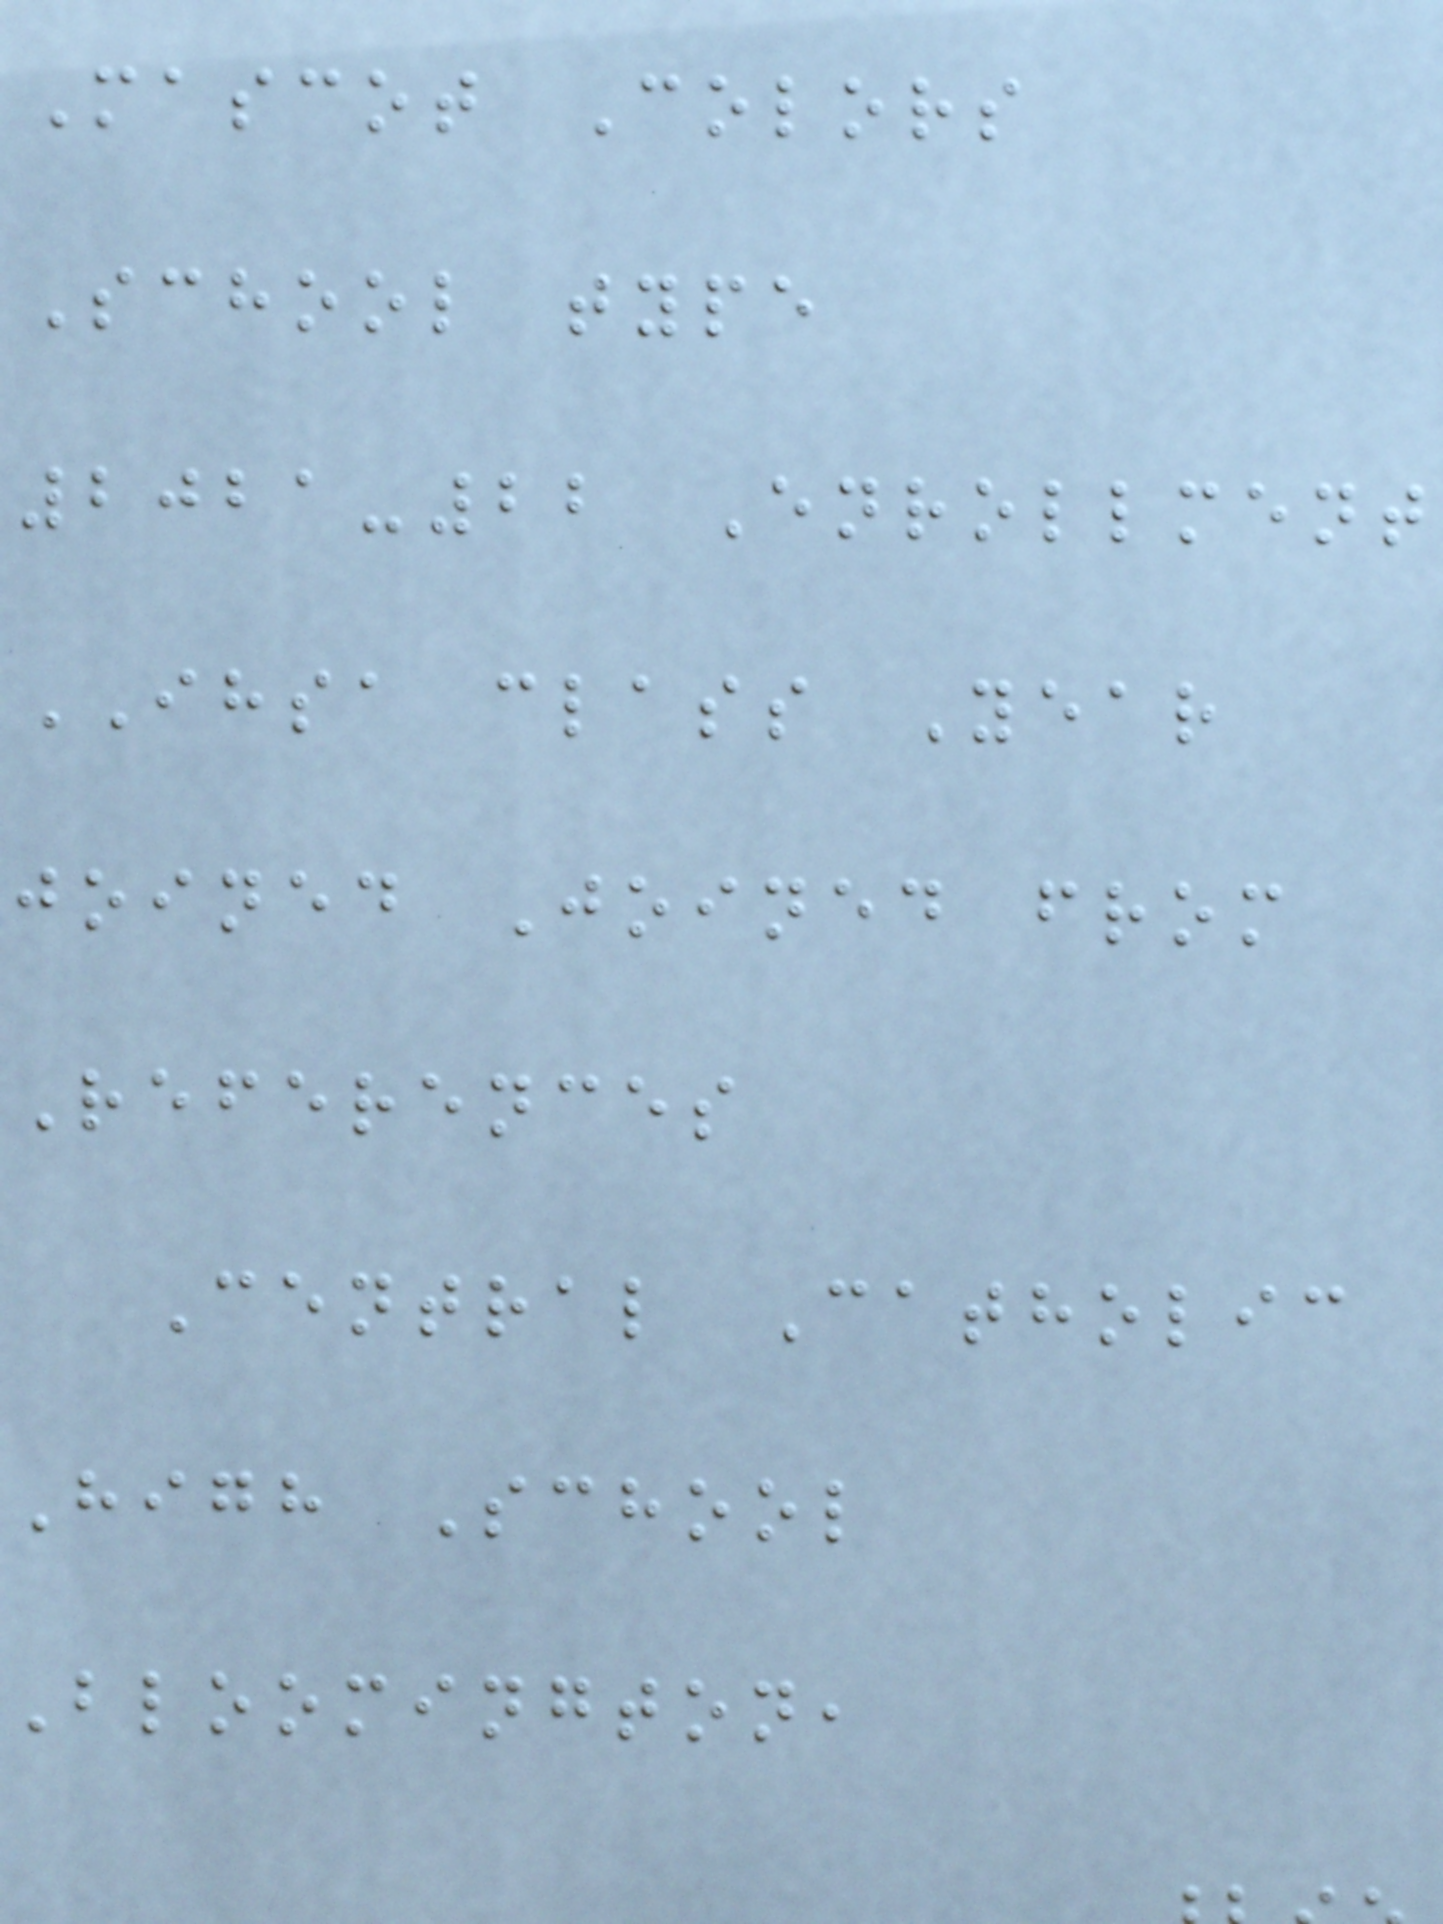Mascot Colors
School type
2021-22 Enrollment
IHSA class Year
joined Joined from
References
Central Catholic
High School
Bloomington,
